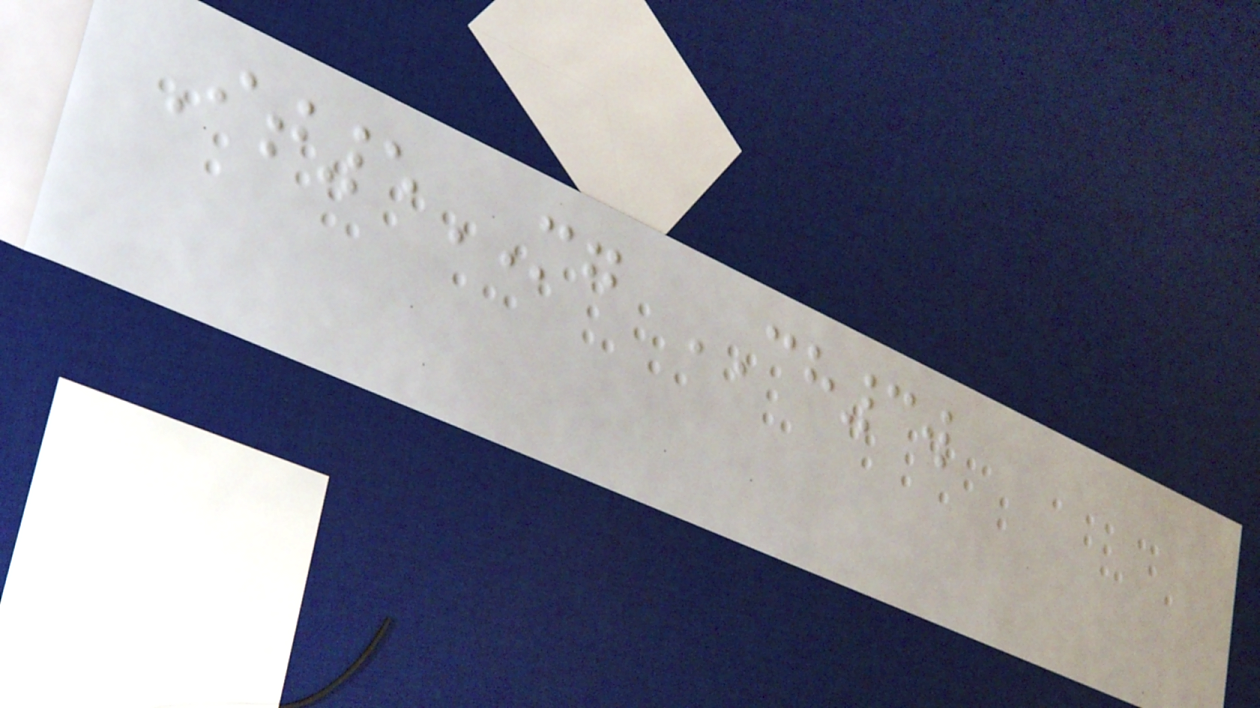It5MG CH3w
